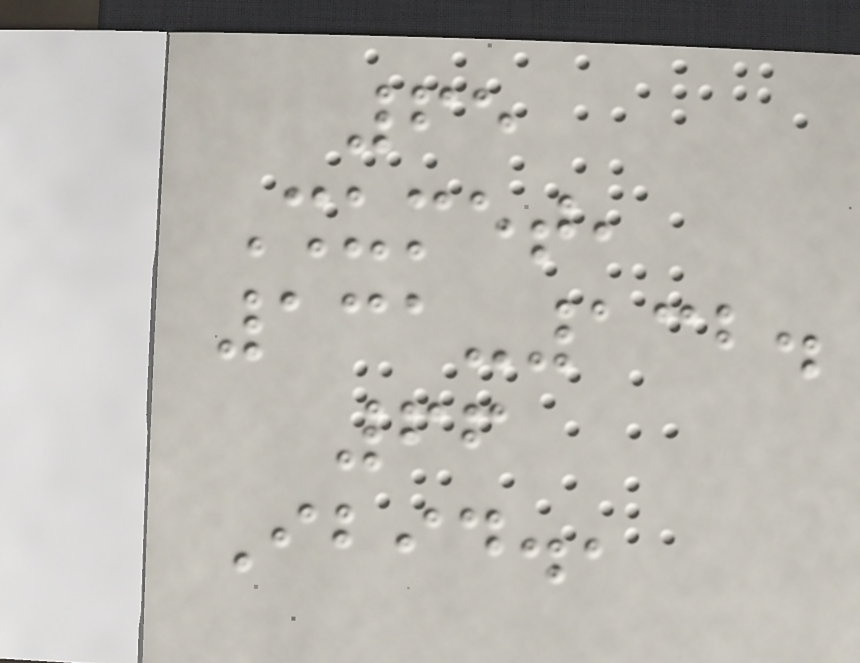65
Shumet,
131-132.
66
Ibid.,
